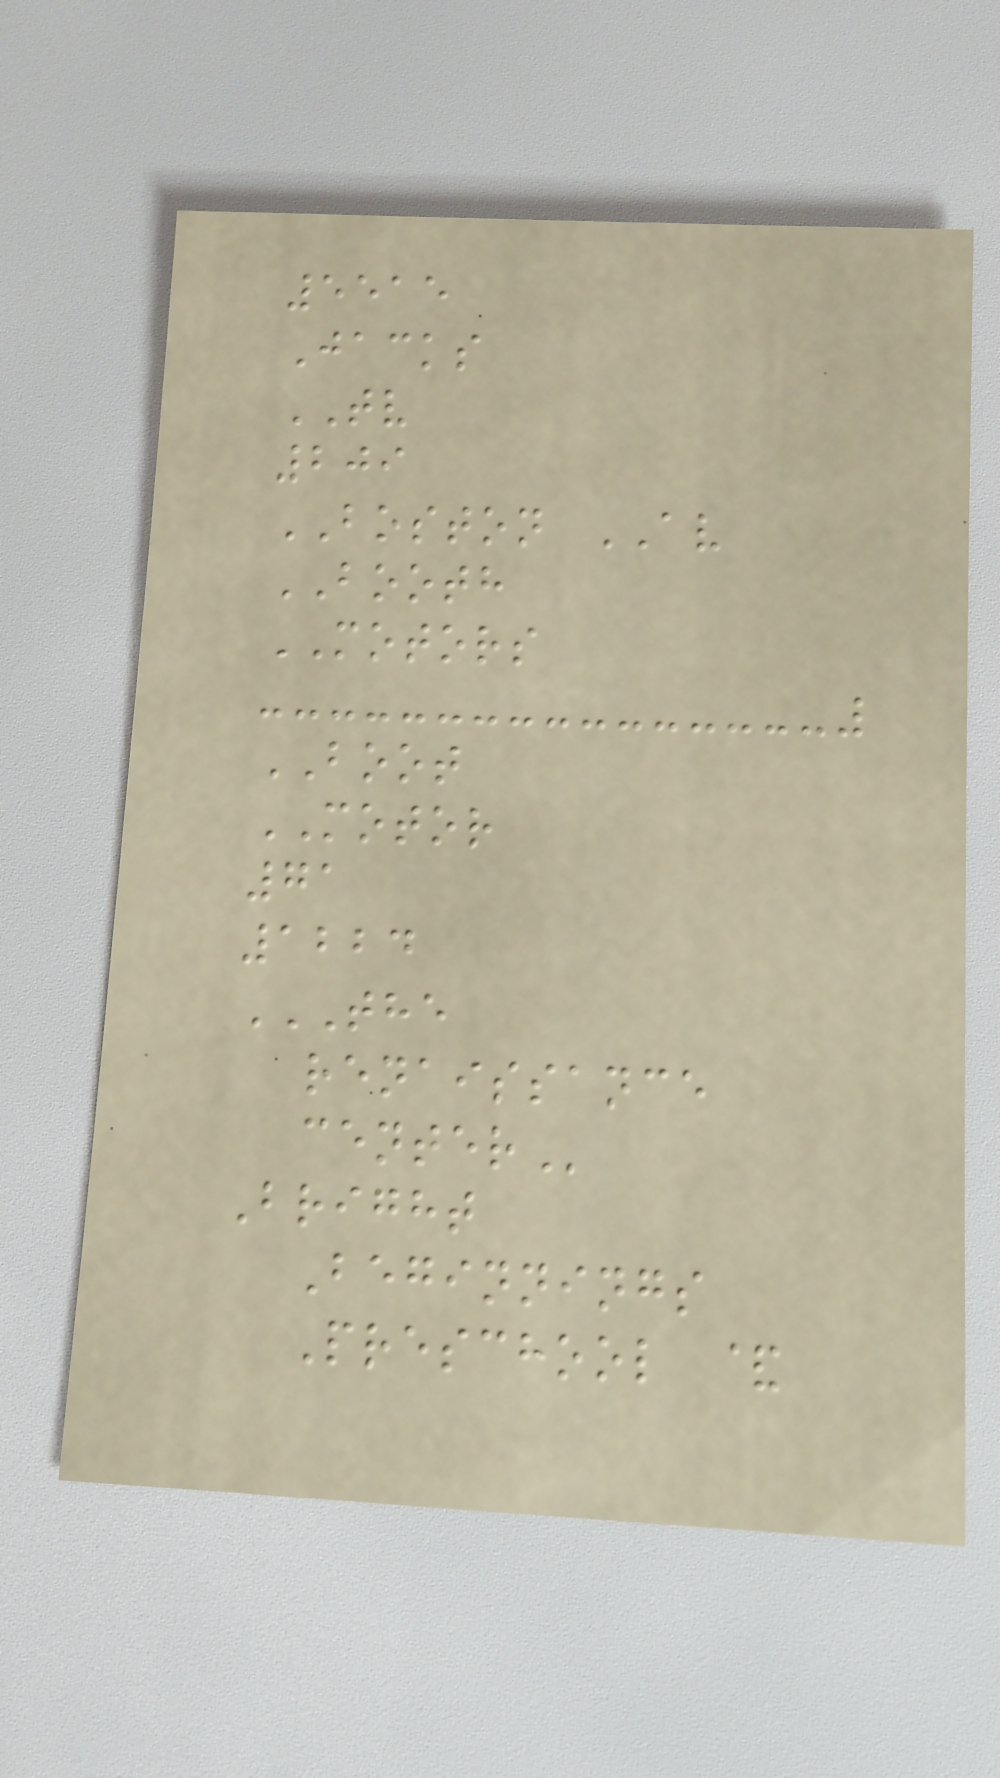5515
Jacks
TV
209
BOSTON AV
BOOTH
MOTORS
BOOT
MOTOR
71
1224
THE
RENAISSANCE
CENTER
Bright
Beginnings
Preschool &
